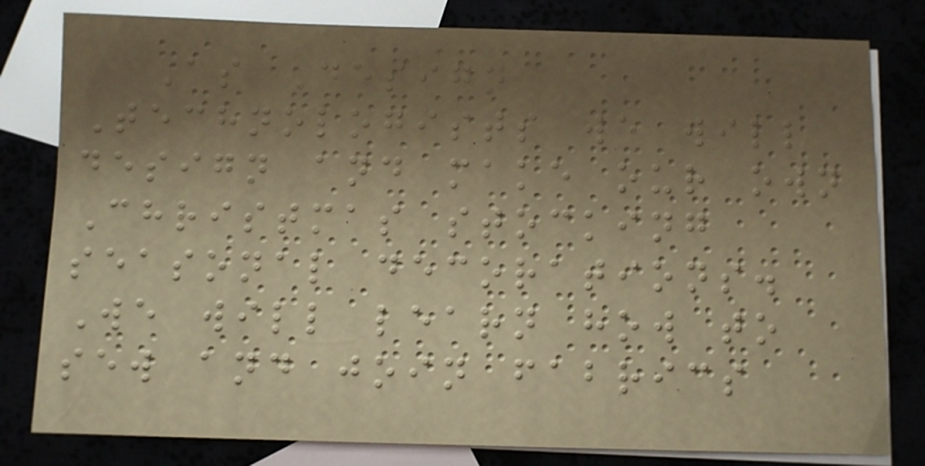As Design
Technologists we will
design and make our own
Christmas stocking
seasonal decorations.
We will learn how to
sew and join fabrics
